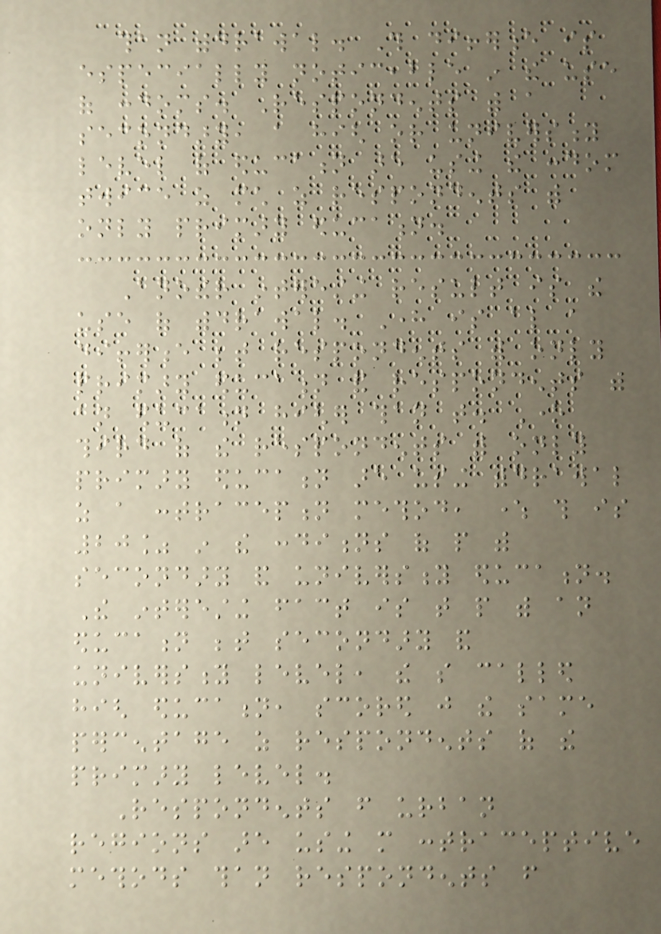than withdrawal. This difference is
especially noticeable in the use
of condoms. Respondents with a
secondary, a high or university
level of education are using the condom
twice as much as respondents with
only primary education.
Another interesting result is the
use of withdrawal. Here is also a
difference between respondents with only
primary education and respondents with
an education higher than that. One
third of the respondents with only
primary education are using withdrawal
as a contraception method, where this is
20% in the conditions of people with
secondary and university education.
The interesting fact is that people with an
education between secondary and
university level, the so called
high education, scored just the same
percentage as respondents of the
primary level.
Respondents from urban
regions are using more contraceptive
methods than respondents from
